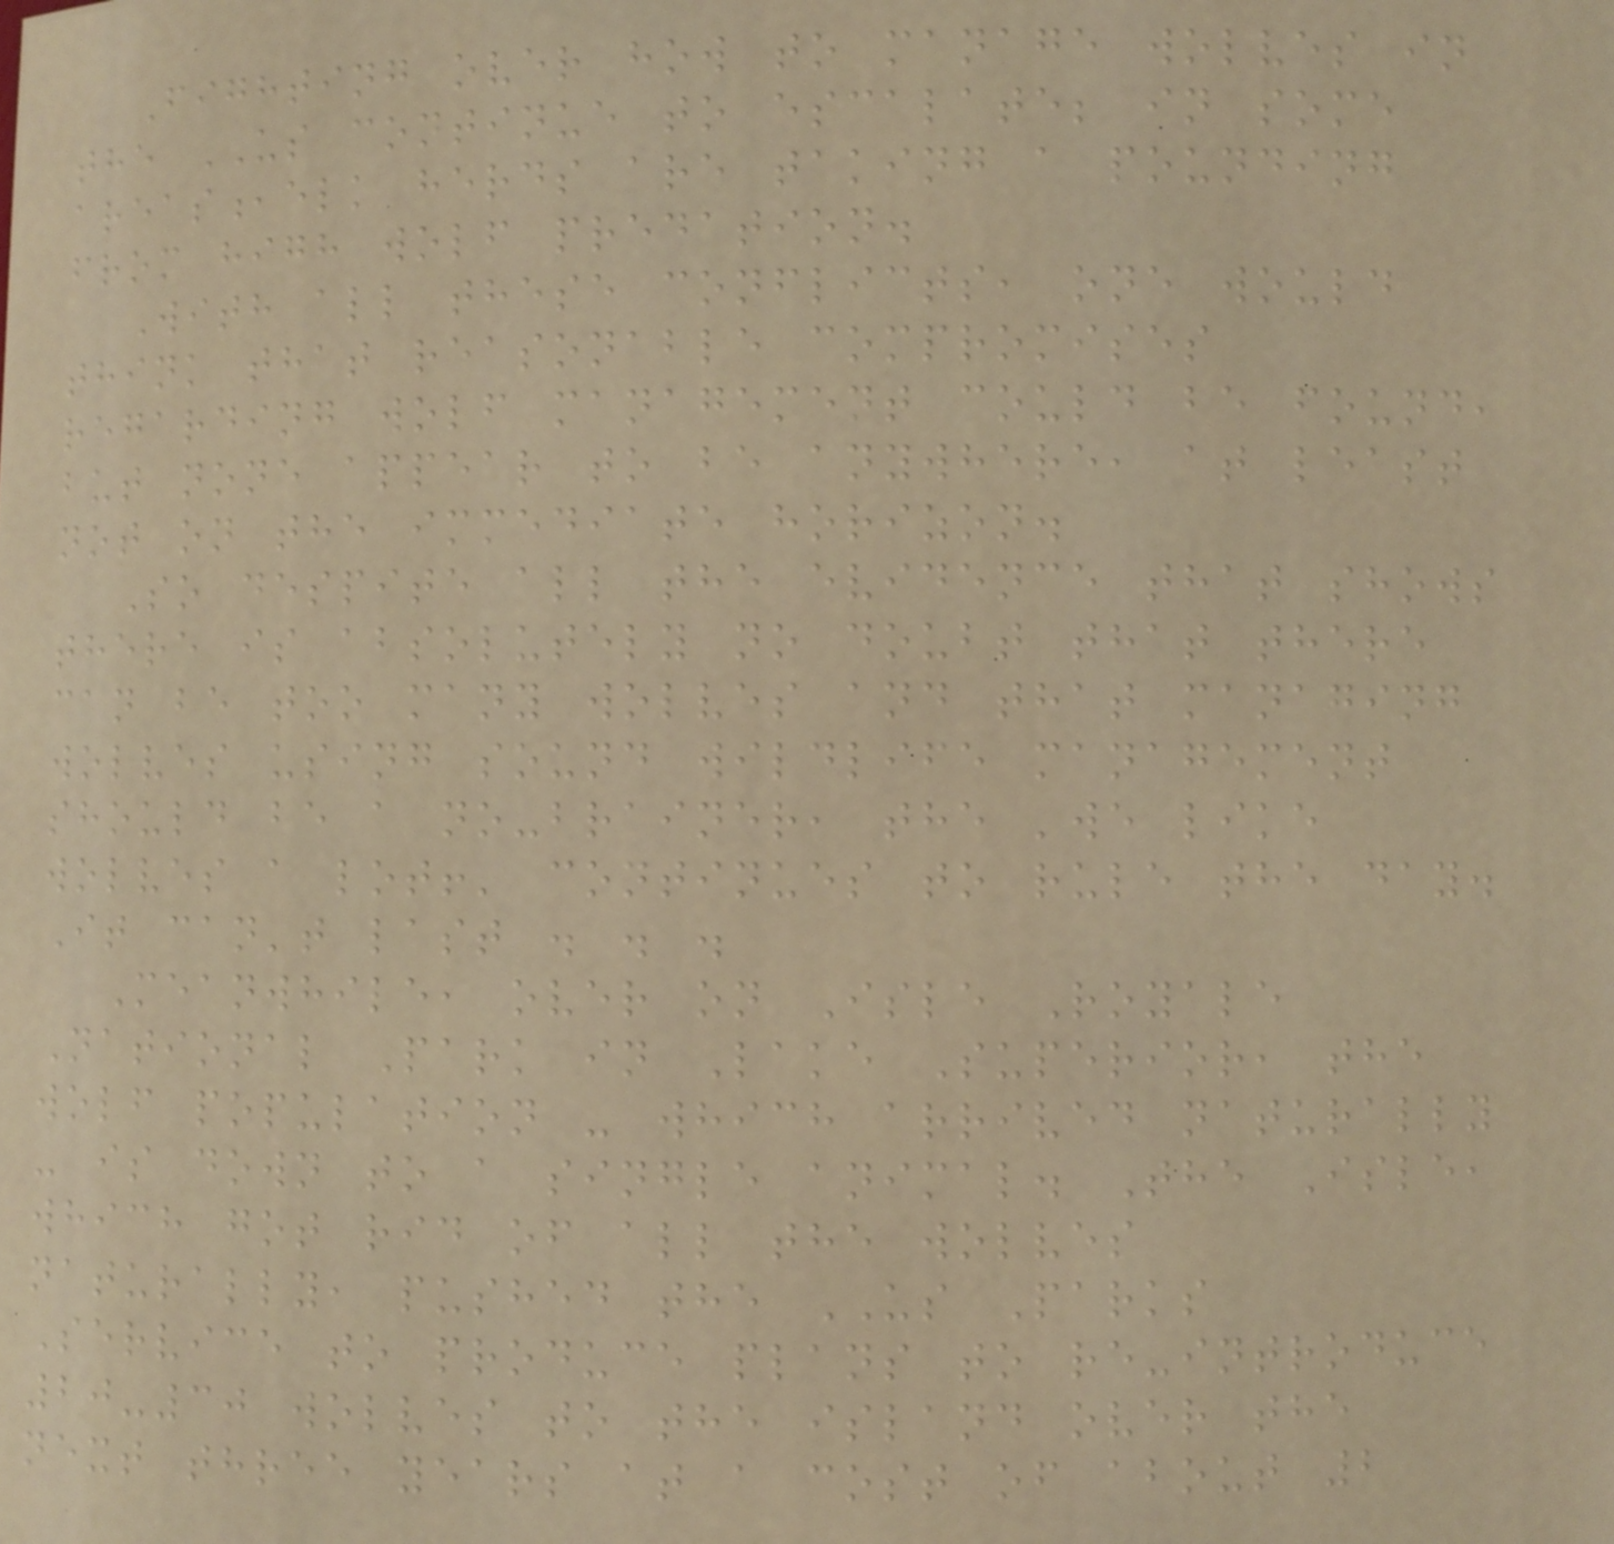Fighting over how to manage wolves in
the US continue to escalate; in some
areas,elk herds are taking a pounding
from high wolf predation.
With all these conflicts, one would
think that reasonable compromises
regarding wolf management could be found,
but none appear to be anywhere, at least
not on the immediate horizon.
So despite all the evidence that shows
there is absolutely no doubt that there
can be too many wolves and that managing
wolves using sound wildlife management
should be a no-brainer, the 'we like
wolves a lot!' continues to rule the day.
It can't last . . .
Meanwhile, over on Isle Royale
National Park in Lake Superior, the
wolf population - which arrived naturally
- is down to a single animal. The Isle,
which got rid of all the wolves
naturally, pushed the US Parks
Service to produce plans to re-introduce
20-30 wolves to the island over the
next three years at a cost of about 2
